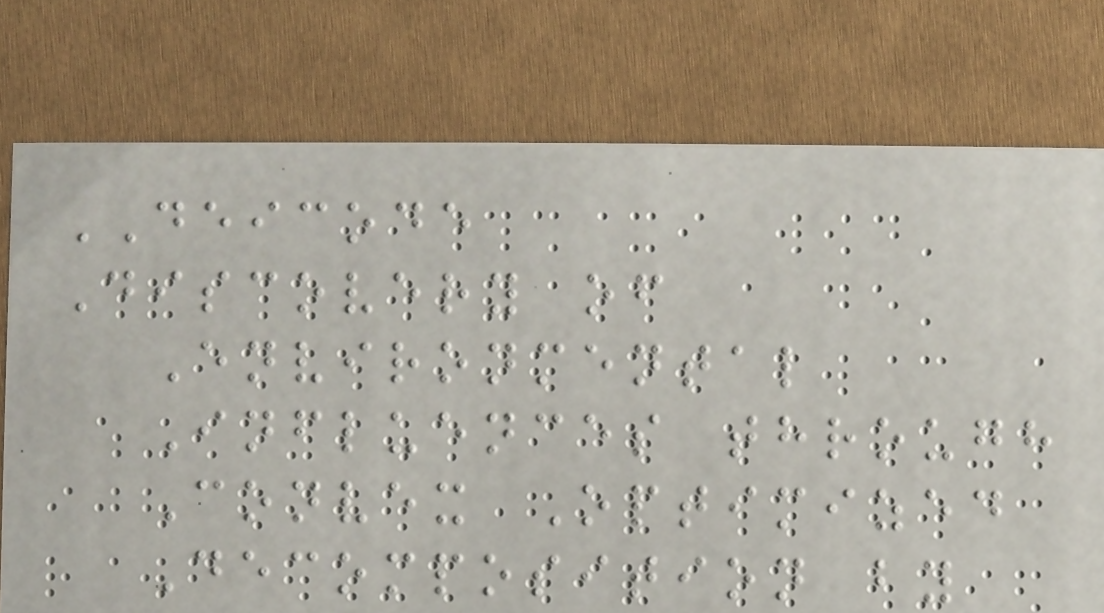DEICODE
Discovery of
Environmental
Influences through
Convex Optimized
Decomposition by
